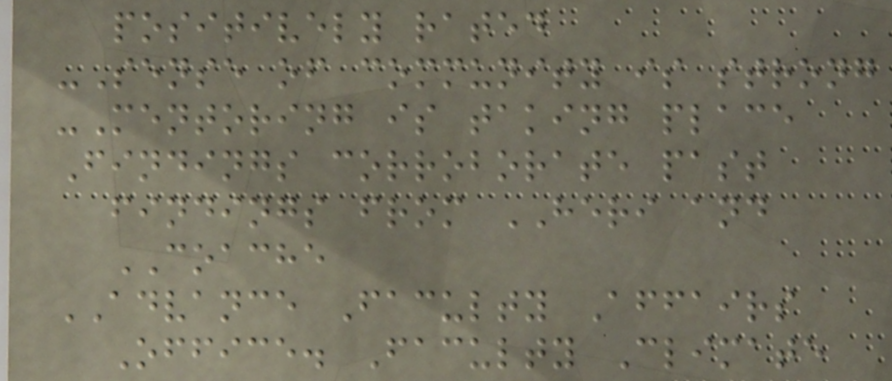positively rated
-Sense of community is strong
-Mentoring is taking place
Findings corroborate past
findings from HERI and
COACHE
ADVANCE Faculty Affairs
Office. Faculty Climate
